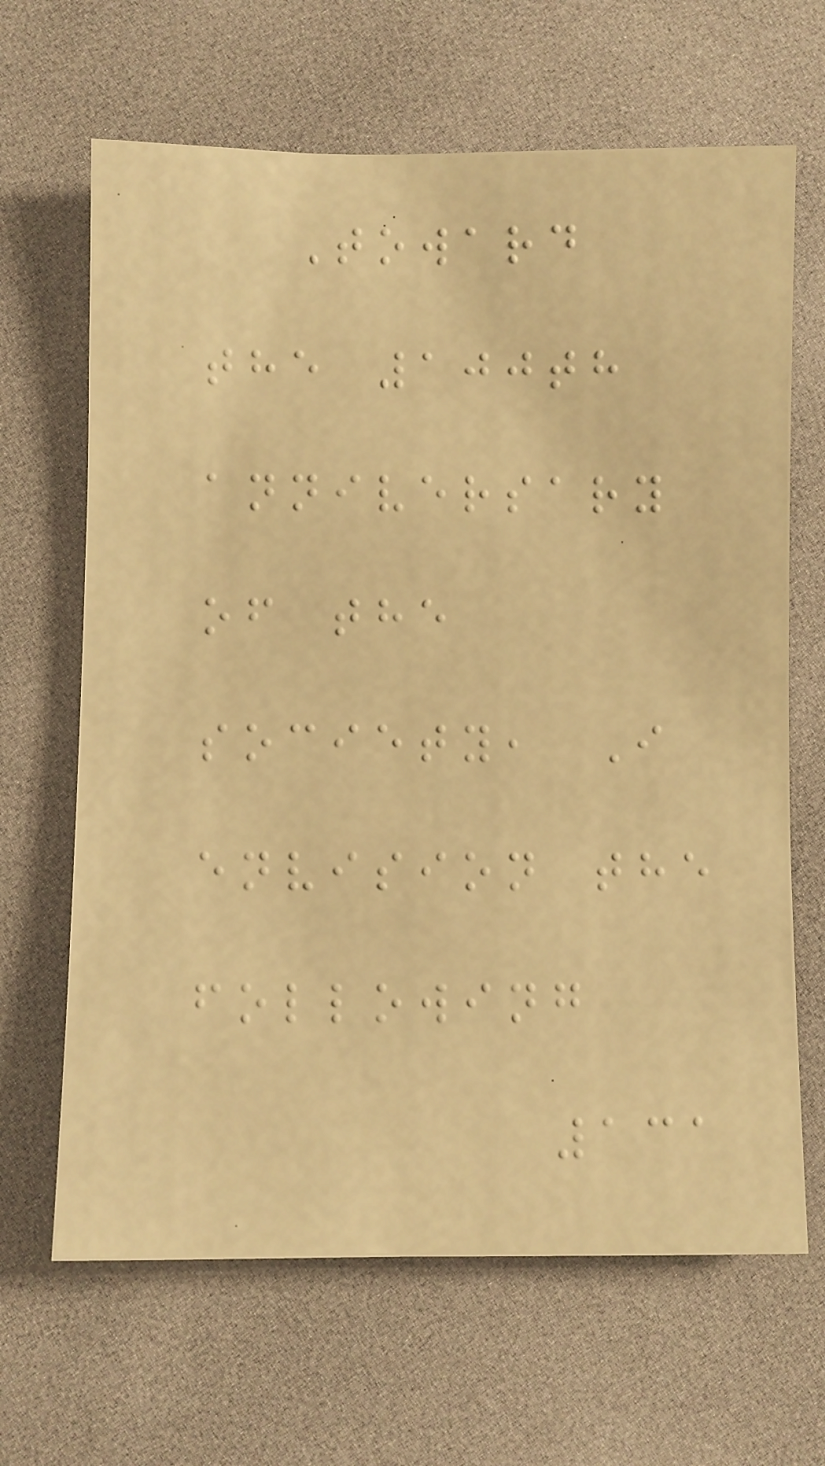Toward
the 100th
anniversary
of the
society, I
envision the
following
131
